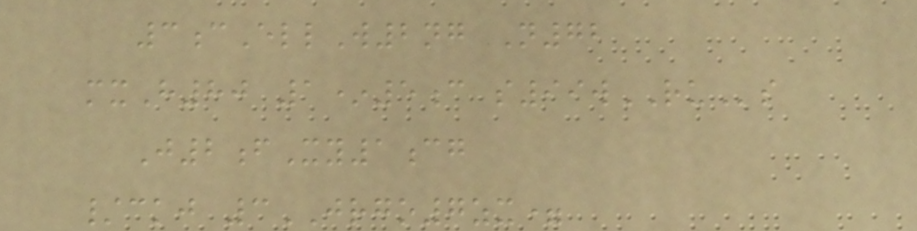3cEllW2ng N72
mxH80 1*5c s99wRUs
J2fXy1cg
/ckj 3JRGO7zx=
